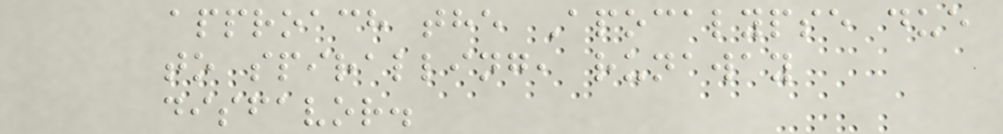approach the Apocalypse due
to spiralling, runaway
disfavor.
